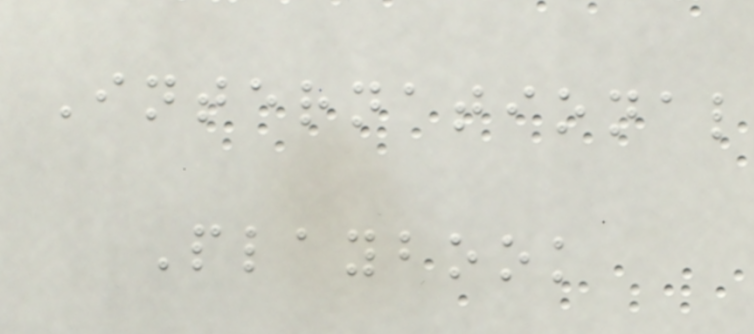International
Playbook
